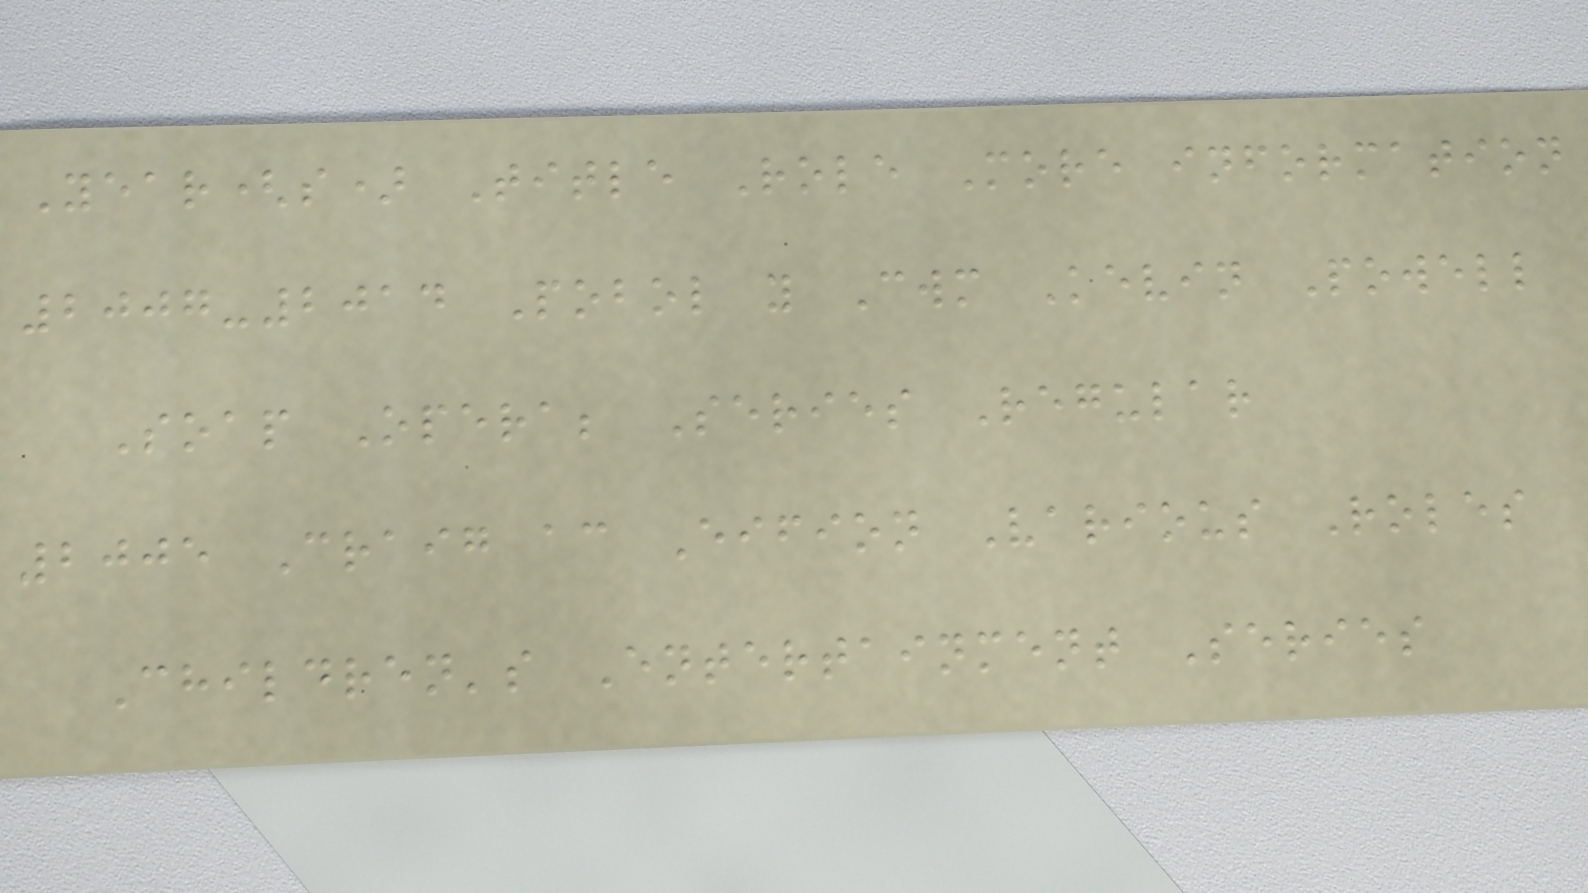Year(s) Title Role More information
2007-2014 Pobol y Cwm Kevin Powell
Soap Opera; Series Regular
2005 Craig ac Eifion Various Roles
Children's Entertainment Series
